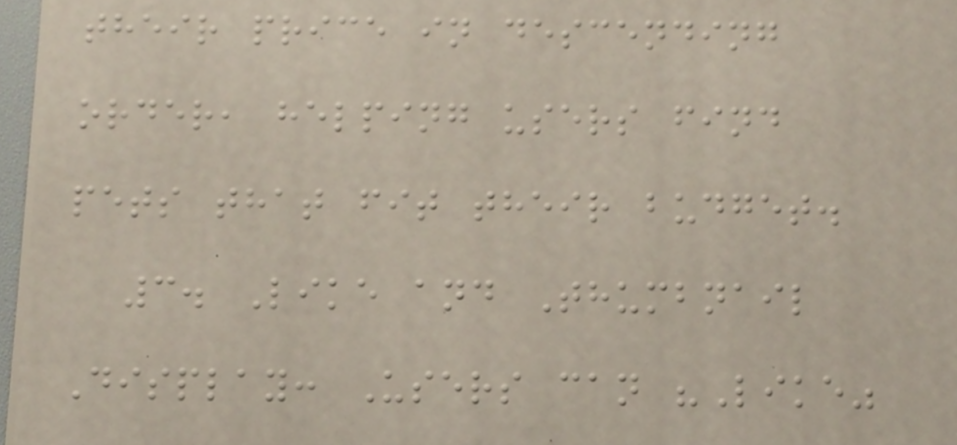their price in descending
order, helping users find
pets that fit their budget.
3. Like and Thumbnail
Display: Users can "Like"
